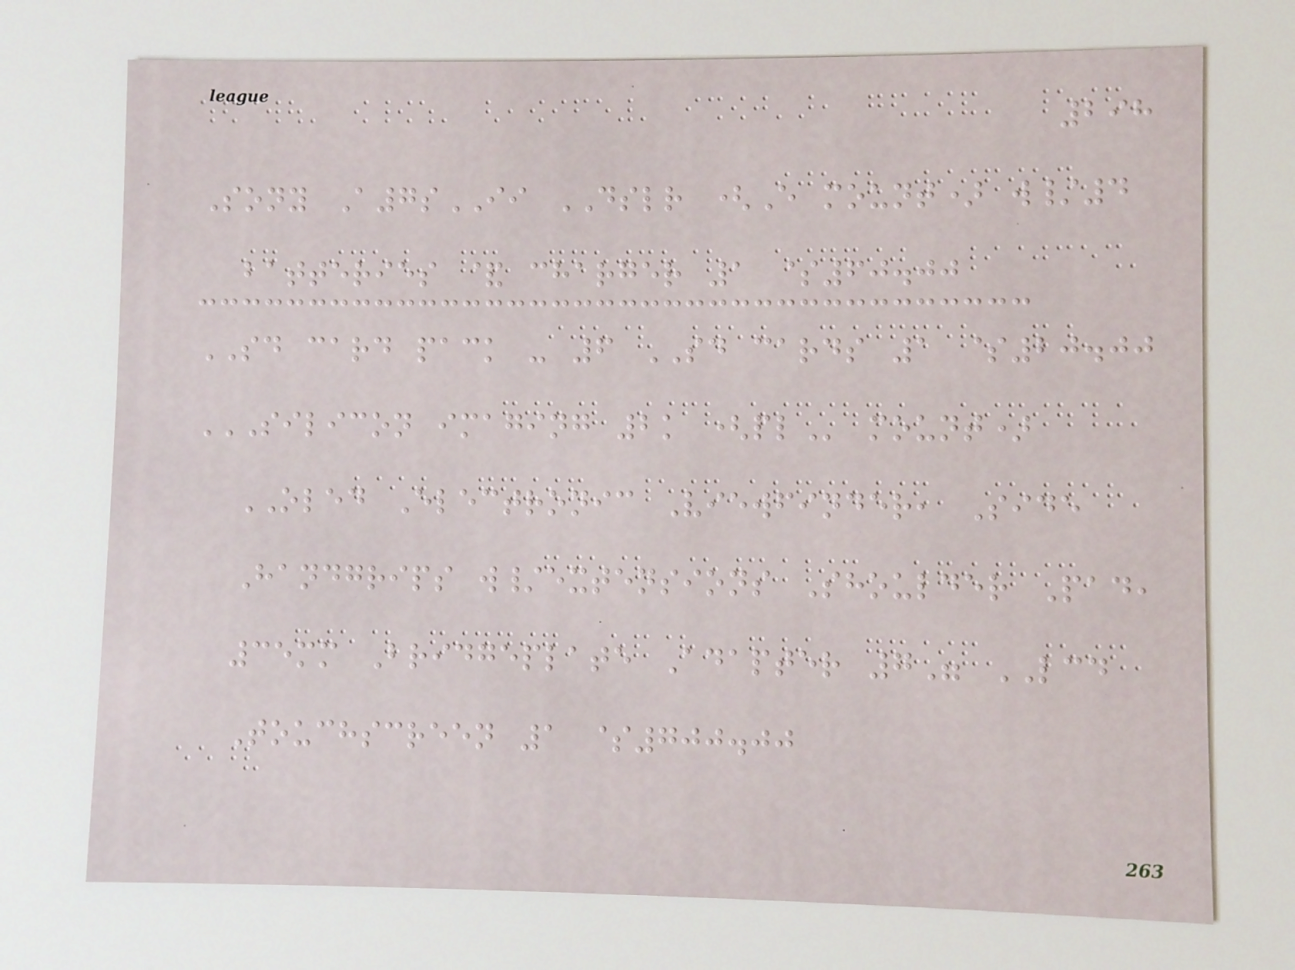298
Sony A7sII DSLR (E mount) w/4
batteries & charger 1 $60.00
SD card pack - 6 SD cards 1 $20.00
SILICON IMAGING 2K (PL mount)
OLED Electronic Viewfinder, Side
Handgrips w/extensions Shoulder Pad,
35mm Bridgeplate Adapter 7" LCD
Touchscreen 1 $700.00
